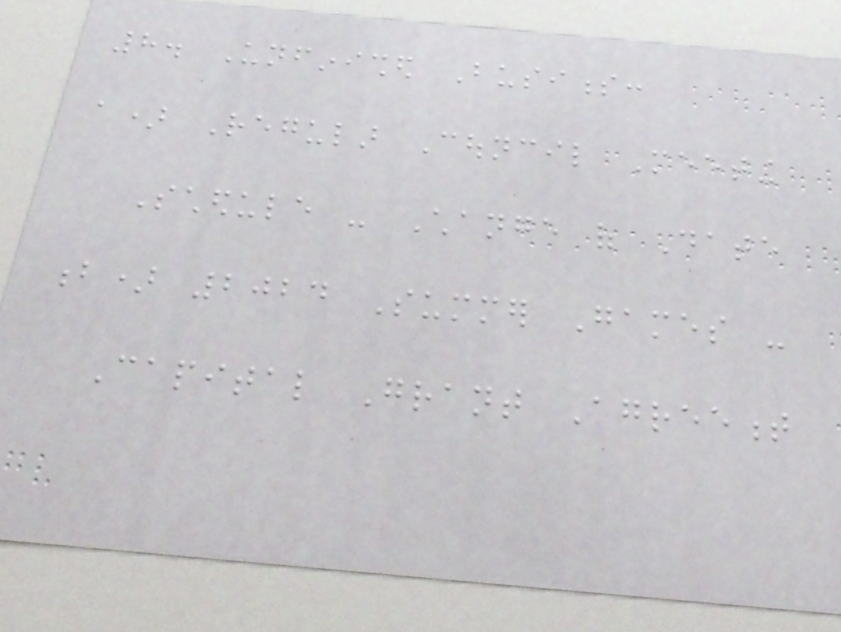8. Unfinished Business:
a) Regular Council Meeting
Schedule - Change of Date
b) 2024 Summer Games -
Capital Grant Agreement
